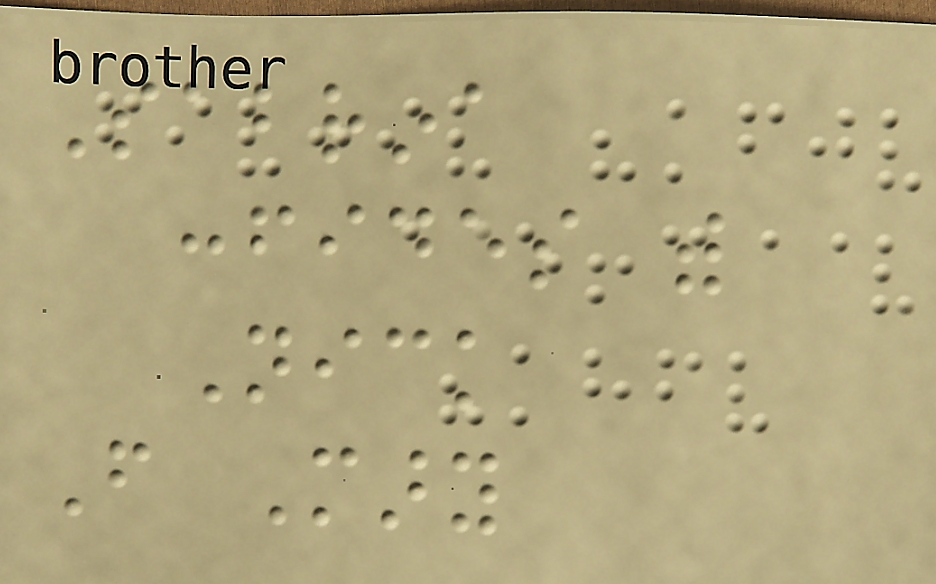Sabrina
confides with
Nick
From Mary
